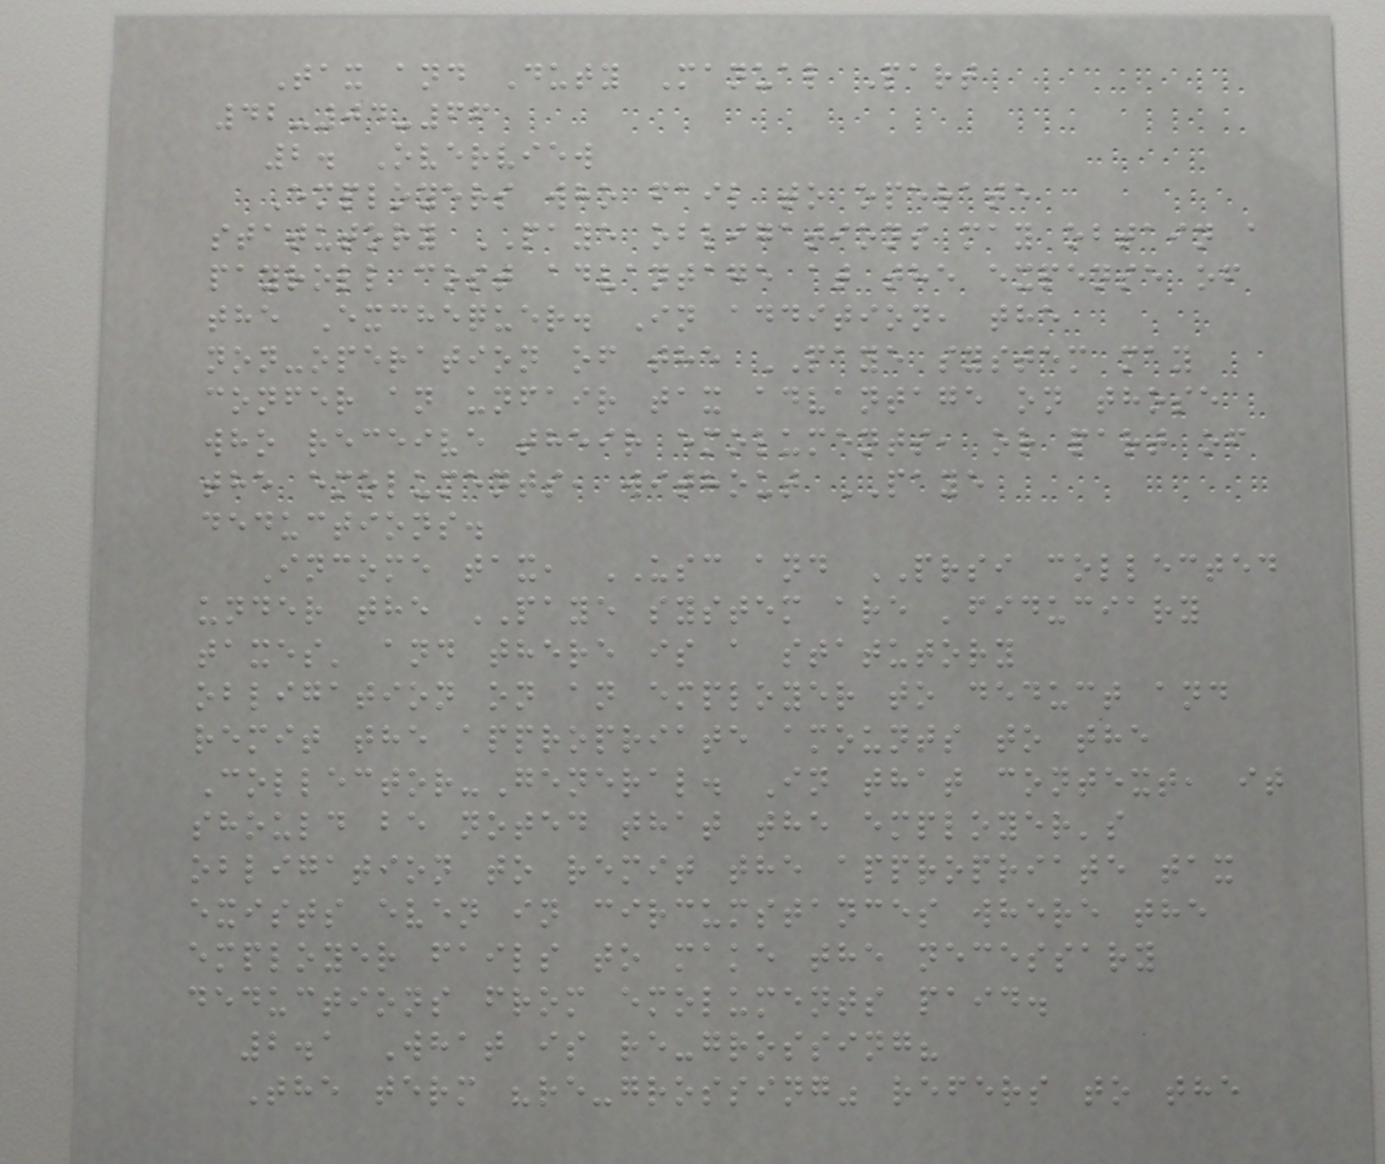Tax and Duty Manual Part
42-04-66
2. Overview
Employers who fail to operate
statutory PAYE obligations may obtain a
payroll cost advantage at the expense of
the Exchequer. In addition, the
non-operation of the PAYE system may
confer an unfair tax advantage on those
who receive their emoluments, or part of
the emoluments, without PAYE
deductions.
Income tax, USC and PRSI collected
under the PAYE system are 'fiduciary
taxes' and there is a statutory
obligation on an employer to deduct and
remit the appropriate amounts to the
Collector-General. In that context, it
should be noted that the employer's
obligation to remit the appropriate tax
exists even in circumstances where the
employer fails to make the necessary
deductions from emoluments paid.
2.1 What is re-grossing?
The term "re-grossing" refers to the
